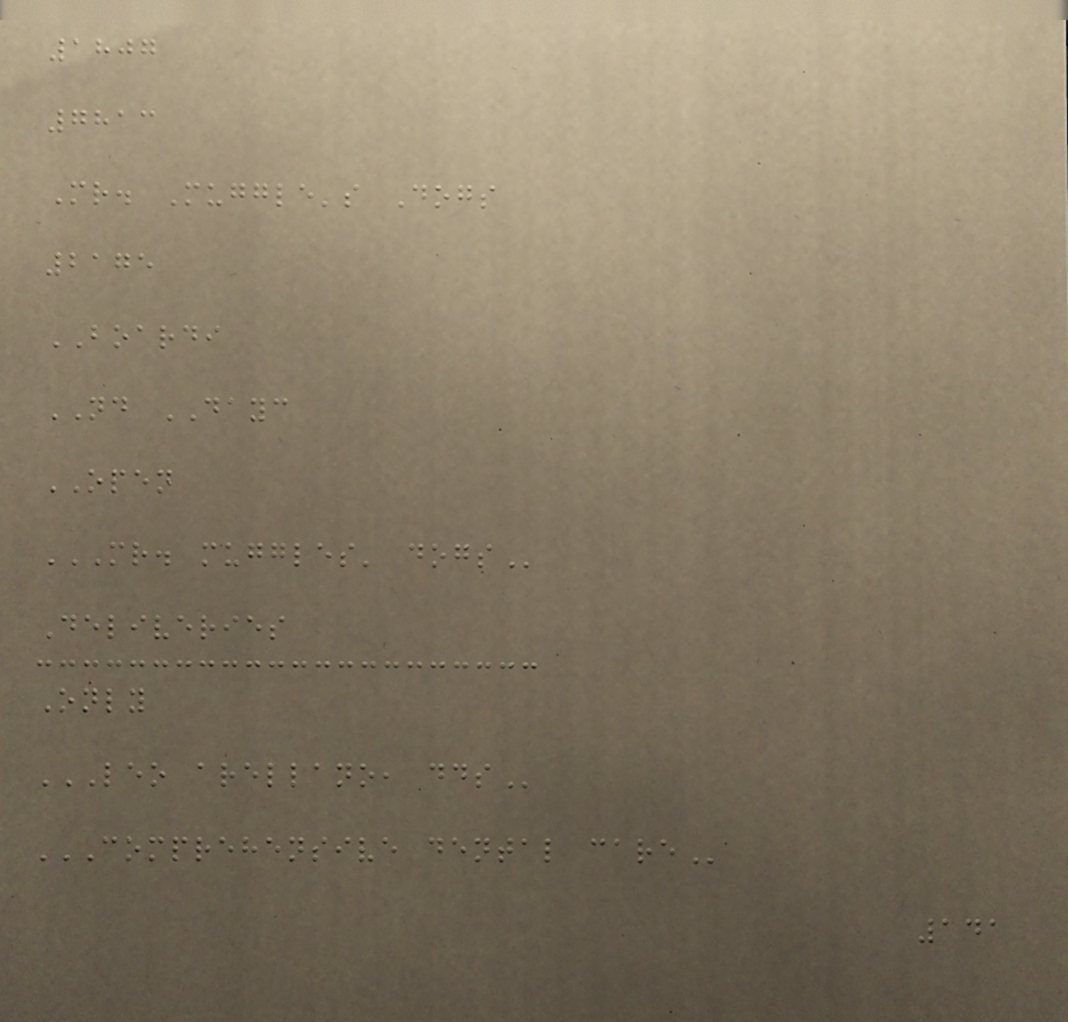1807
7813
Mr. Muggle's Dogs
2175
BOARDI
ND DAYC
OPEN
MR. MUGGLES' DOGS
Deliveries
Only
LEO ARELLANO, DDS
COMPREHENSIVE DENTAL CARE
141
